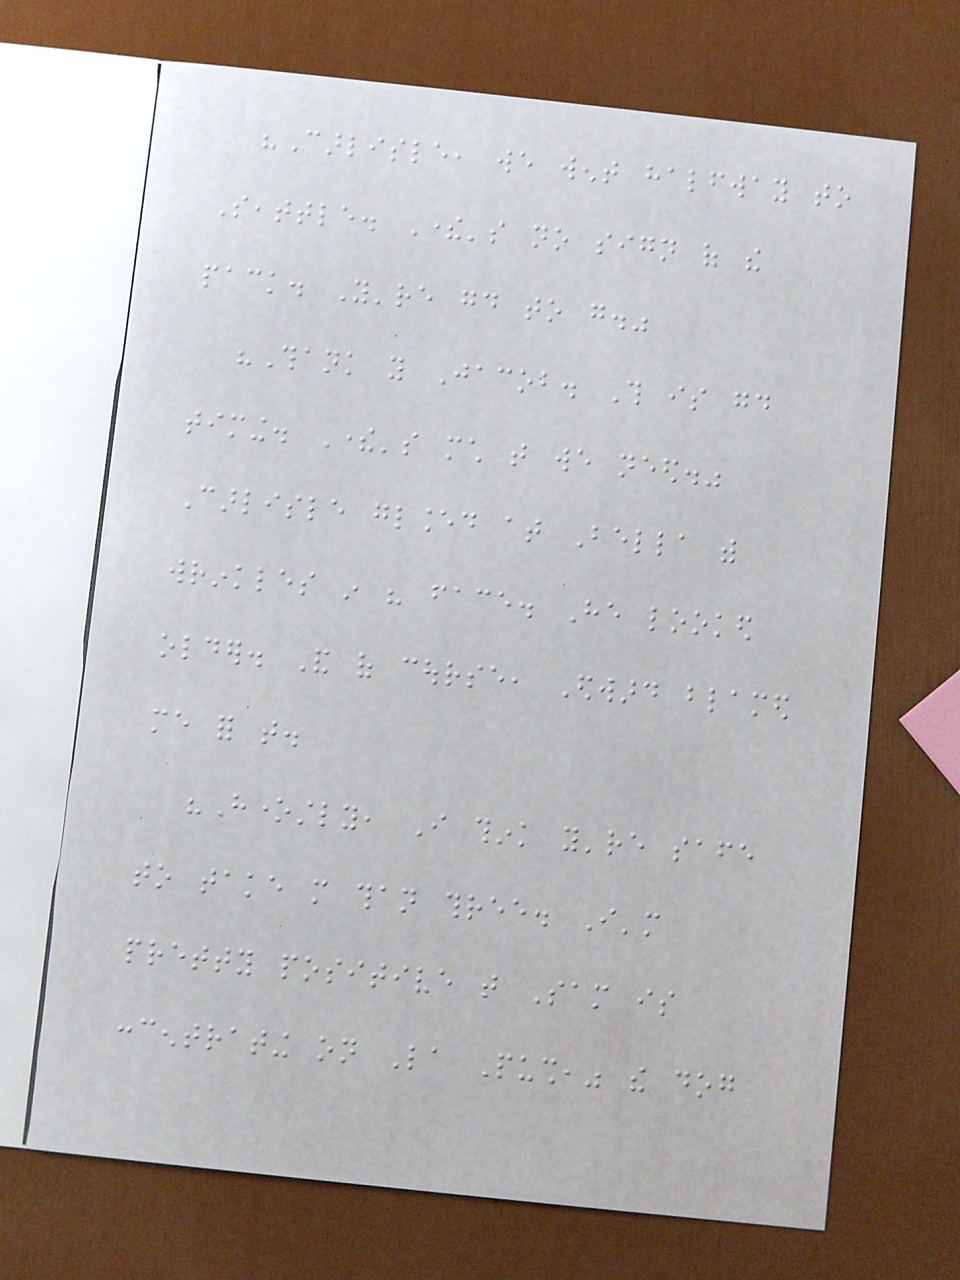"Carlisle, we went halfway to
Seattle. There's no sign of the
pack. You're good to go."
"Thank you Jacob. This is good
timing. There's much that we need."
Carlisle glanced at Bella with
wrinkles in his face. He looked
older. And of course, Edward blamed
me for that.
"Honestly, I think you're safe
to take more than three. I'm
pretty positive that Sam is
concentrating on La Push," the dog
